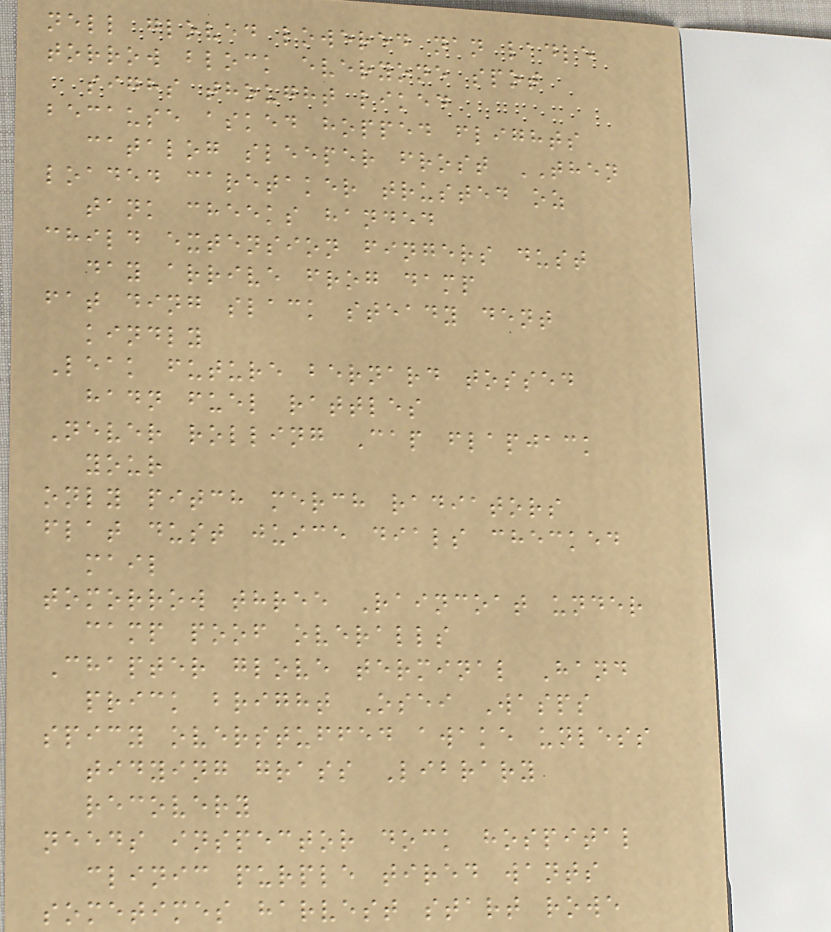nell gloved lowered nan ladle
torrow block everyone spot
sighs thought liked
because asked hopped flights
catalog sleeper frost THEN
loaded caretaker trusted oz
tank cheeks handed
child extension fingers dust
day arrive frog damp
fat ding slack steady dent
kindly
Leak future bernard tossed
hadn fuel rattles
Never rolling Cap flapjack
your
only pitch merch radiators
flat dust juice dials checked
mail
tomorrow three Raincoat under
camp poof overalls
Chapter glove terminal Hand
prick bright Osei Wasps
spicy overstuffed awake unless
tidying grass Library
recovery
needs inspector dock hospital
clinic purple tired wants
sometimes harvest start rowe
